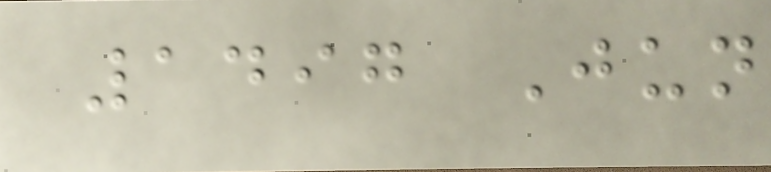1497 Jun
